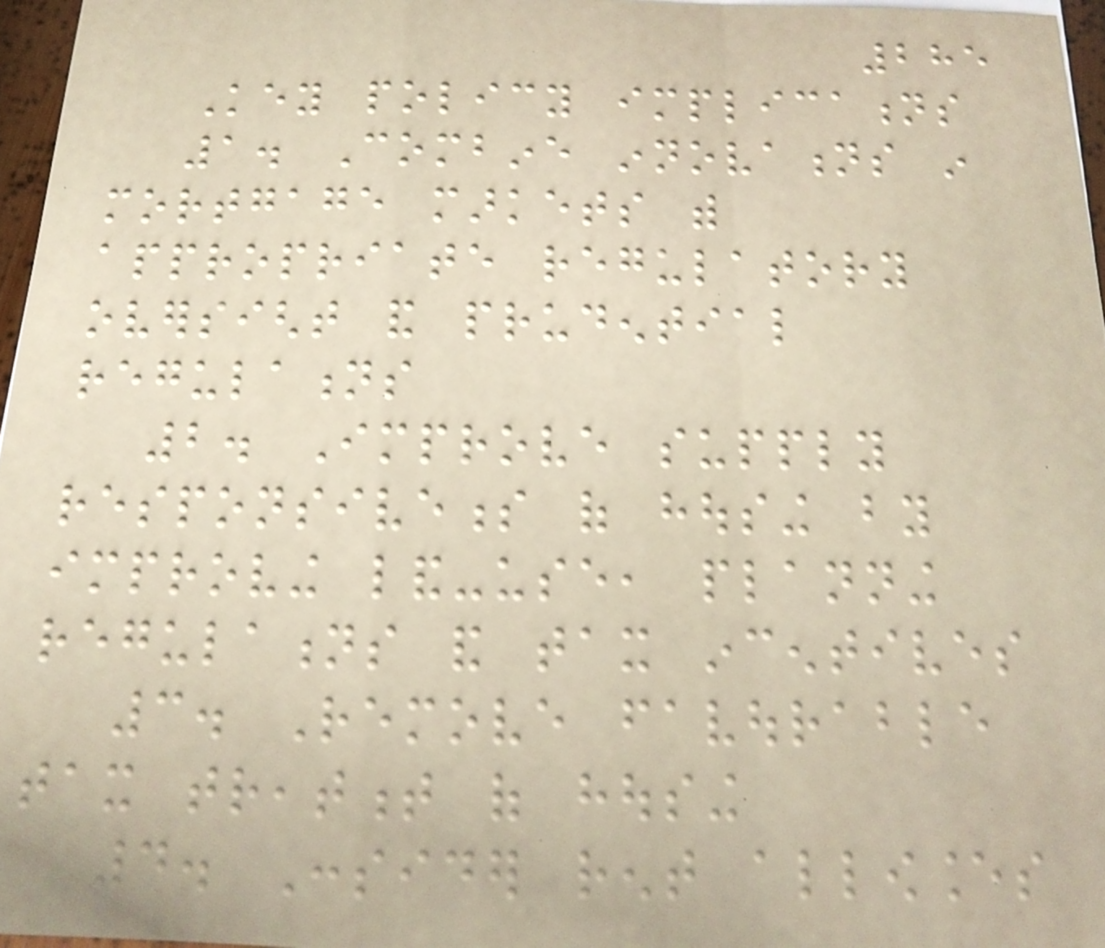285
Key policy implications
1. Combine innovations in
mortgage markets with
appropriate regulatory
oversight and prudential
regulations
2. Improve supply
responsiveness of housing by
improving land-use, planning
regulations and tax incentives
3. Remove favourable
tax treatment of housing
4. Consider rent allowances
